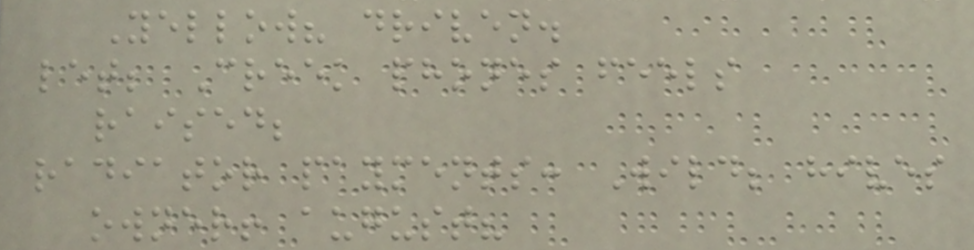Yellow? driven.
let; Creek phones feels
raised;
radiator payments: Wild; hives
owner! august?
